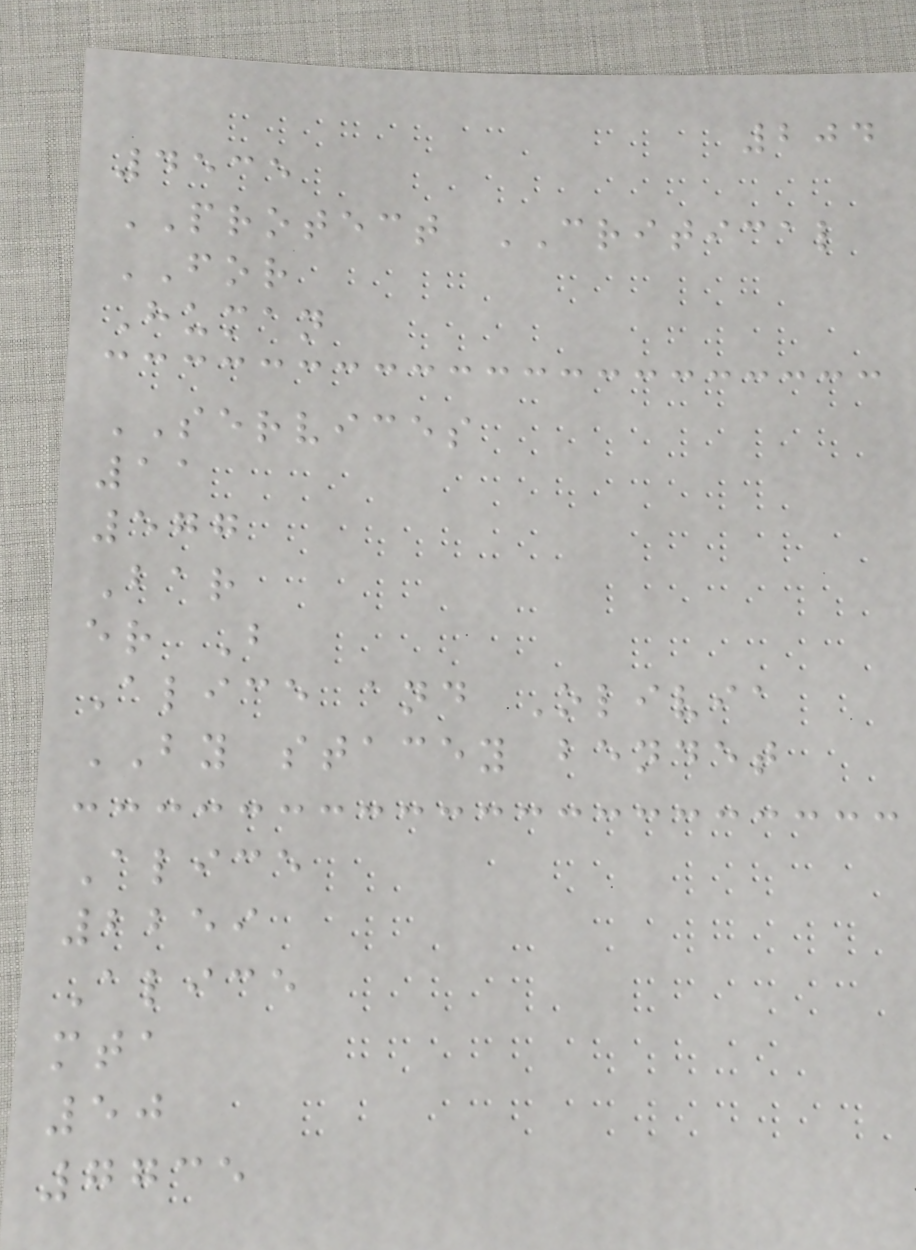204
4535
PROTECT CRITICAL
FOR
Human
SERVICES
11
577
Bar
er B
Alice and Olivia
BY stacey bendet
Alice
2259
Alice
mta
50
7735
